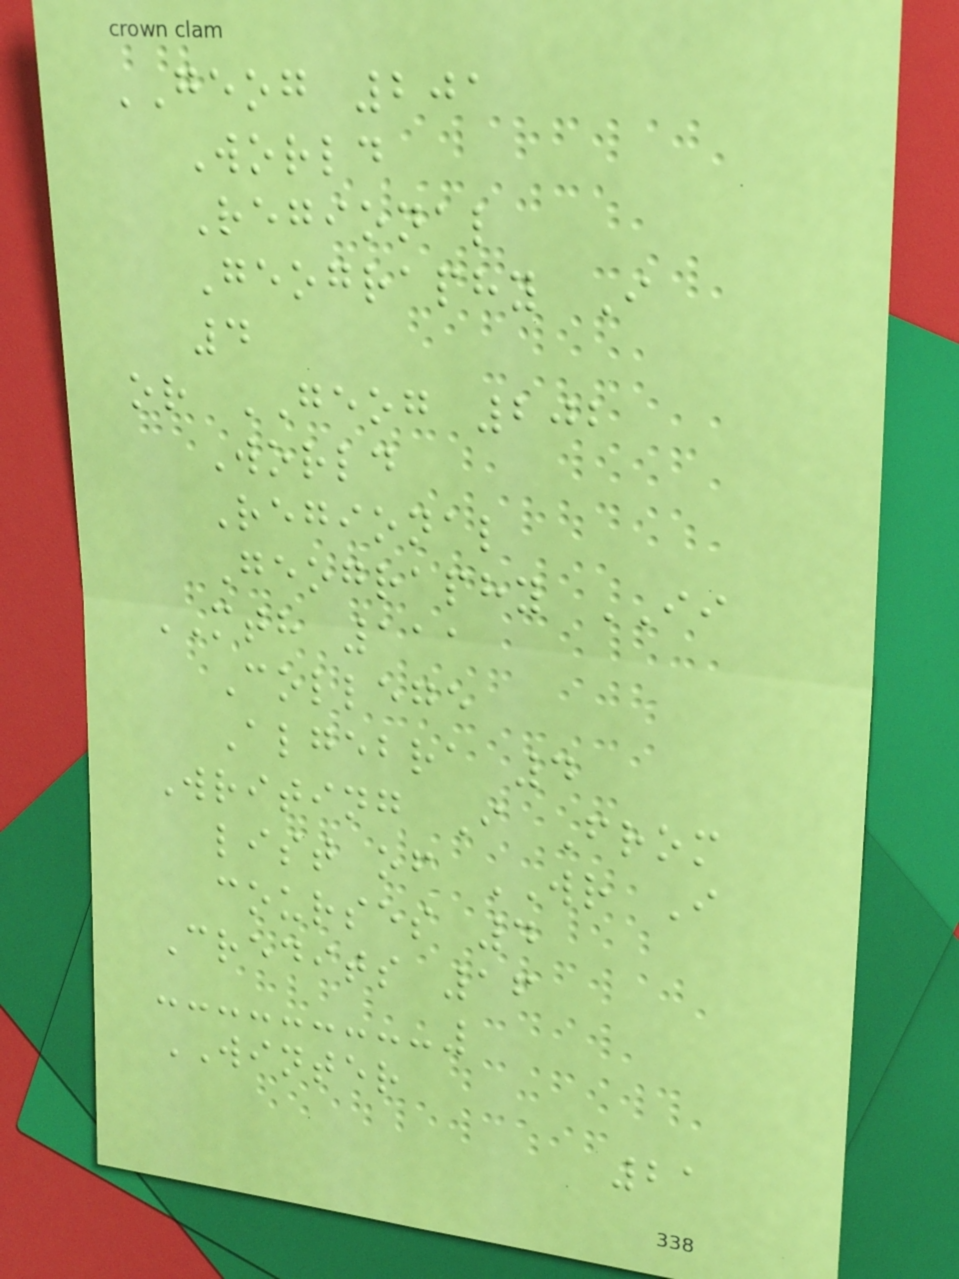GEOG 201
World
Regional
Geography I
4
or GEOG 202
World
Regional
Geography II
MTH 111
College
Algebra 4
Writing I From
list of WR I
courses 4
Credits 16
WINTER
21
